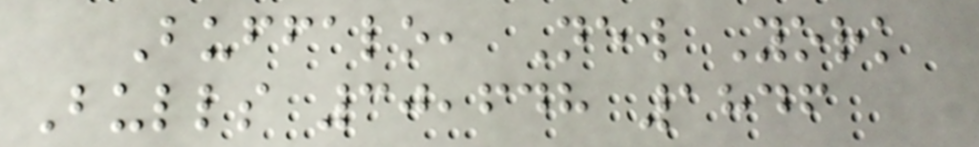Buffalo, New York
Bulls 30,648 1846
